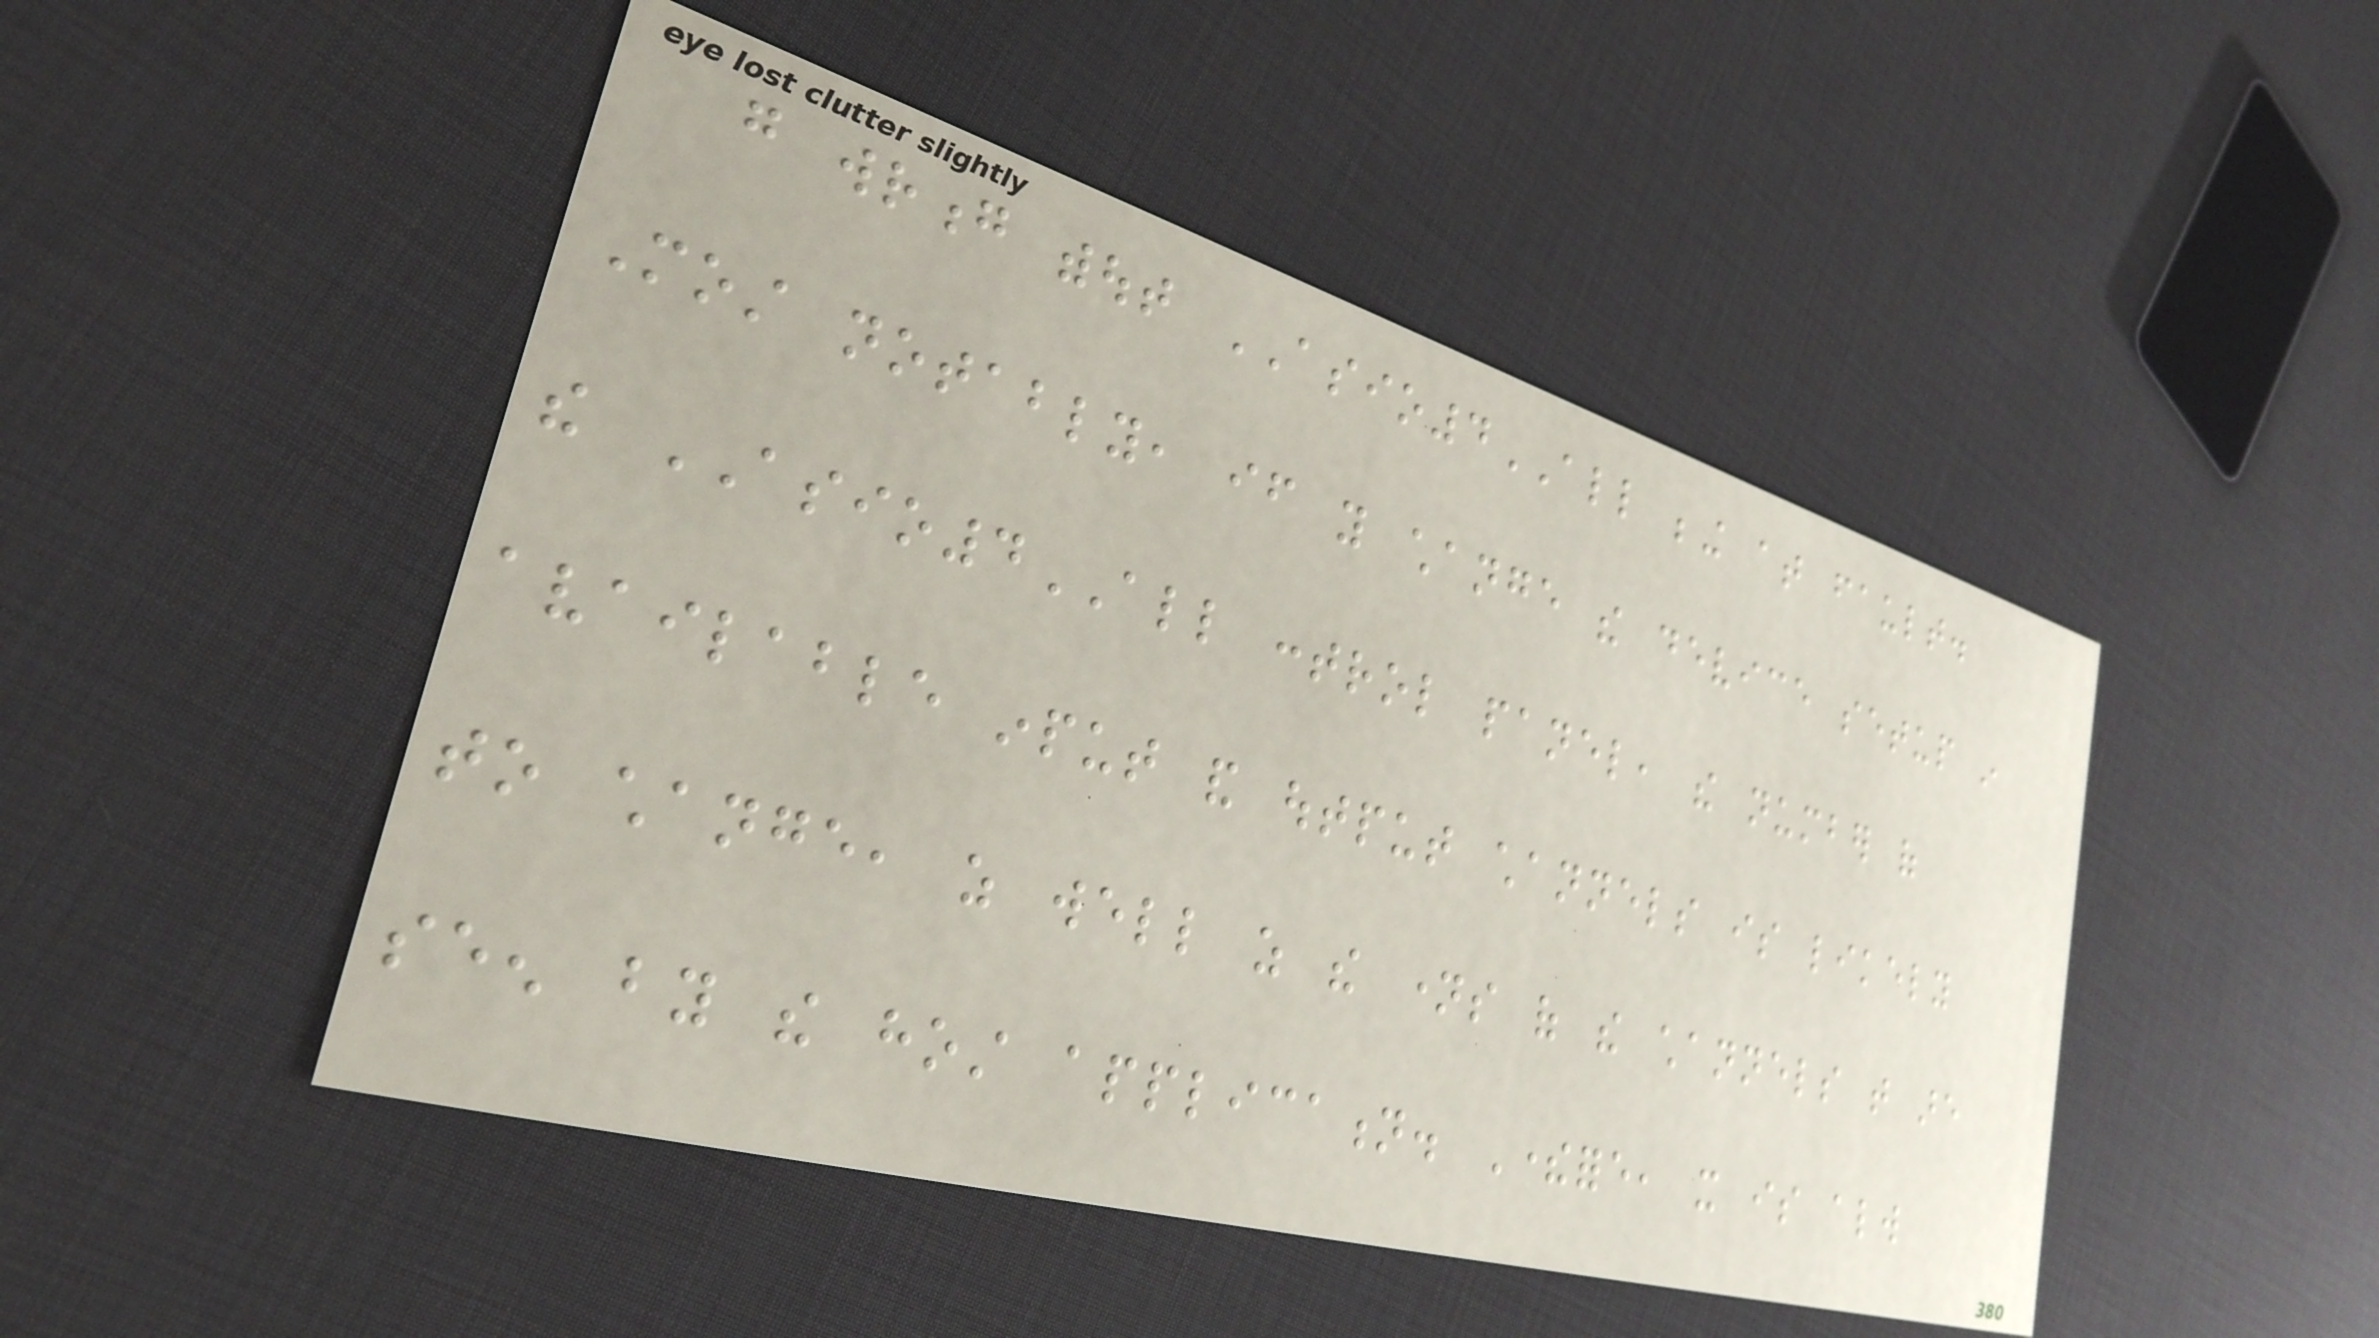go wrong without ASIO4ALL being at fault.
Most notably, if you change the device setup in
the ASIO4ALL control panel, the number of
available input and output channels is likely
to change, as well as the names of the channels that are
seen by the host application. Therefore, it is always
